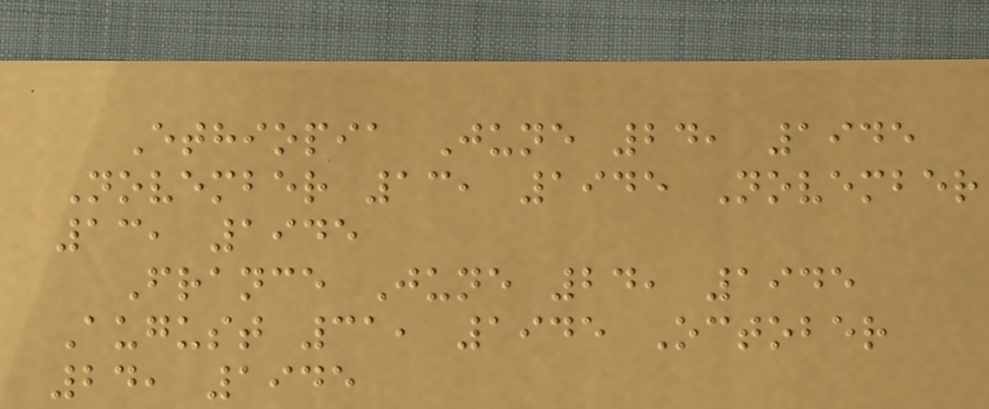Ethiopia June 24, 1945
November 13, 1945 November
13, 1945
France June 24, 1945
August 31, 1945 October
24, 1945
